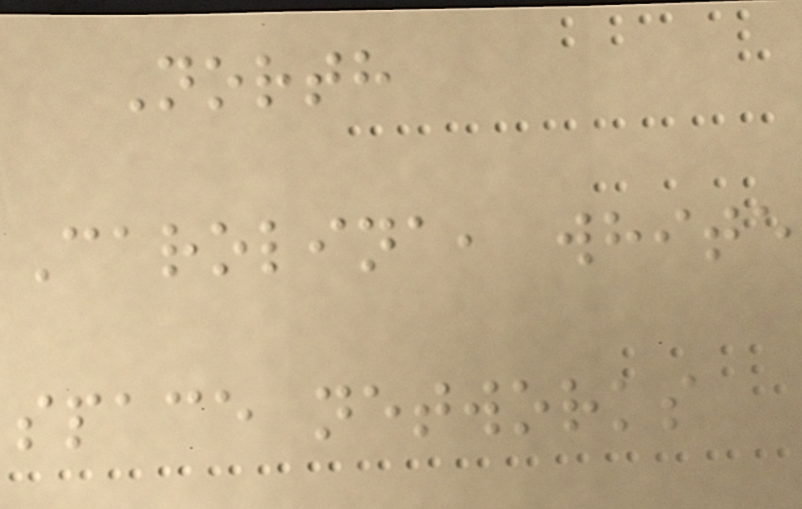North
Carolina, white
space networks
